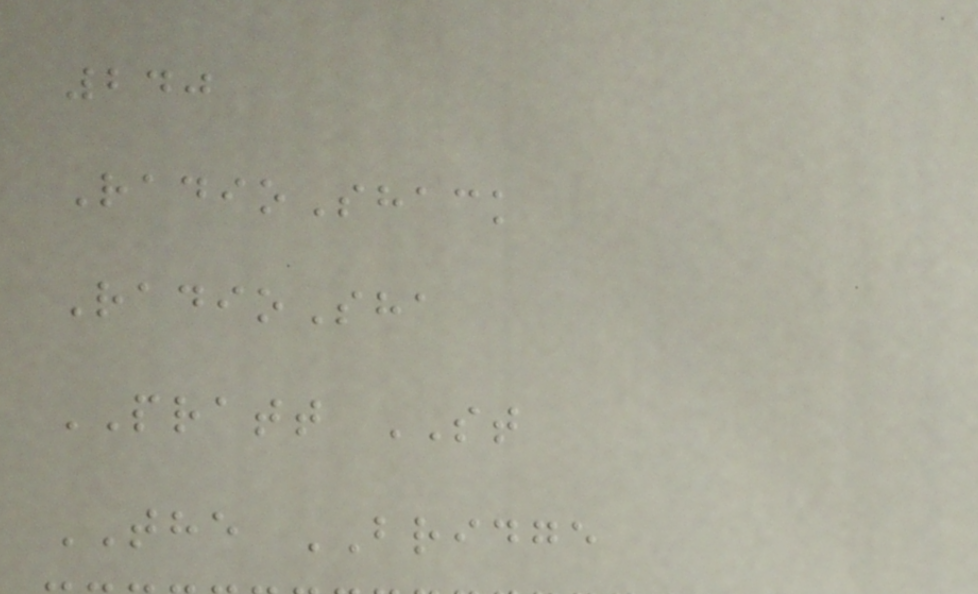240
RadioShack
RadioSha
PRATT ST
THE BRIDGE
